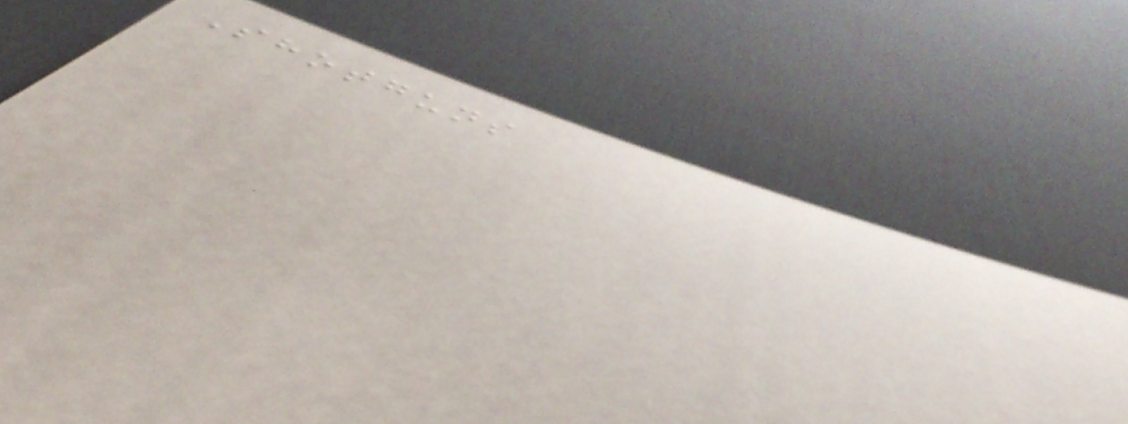Shotguns
